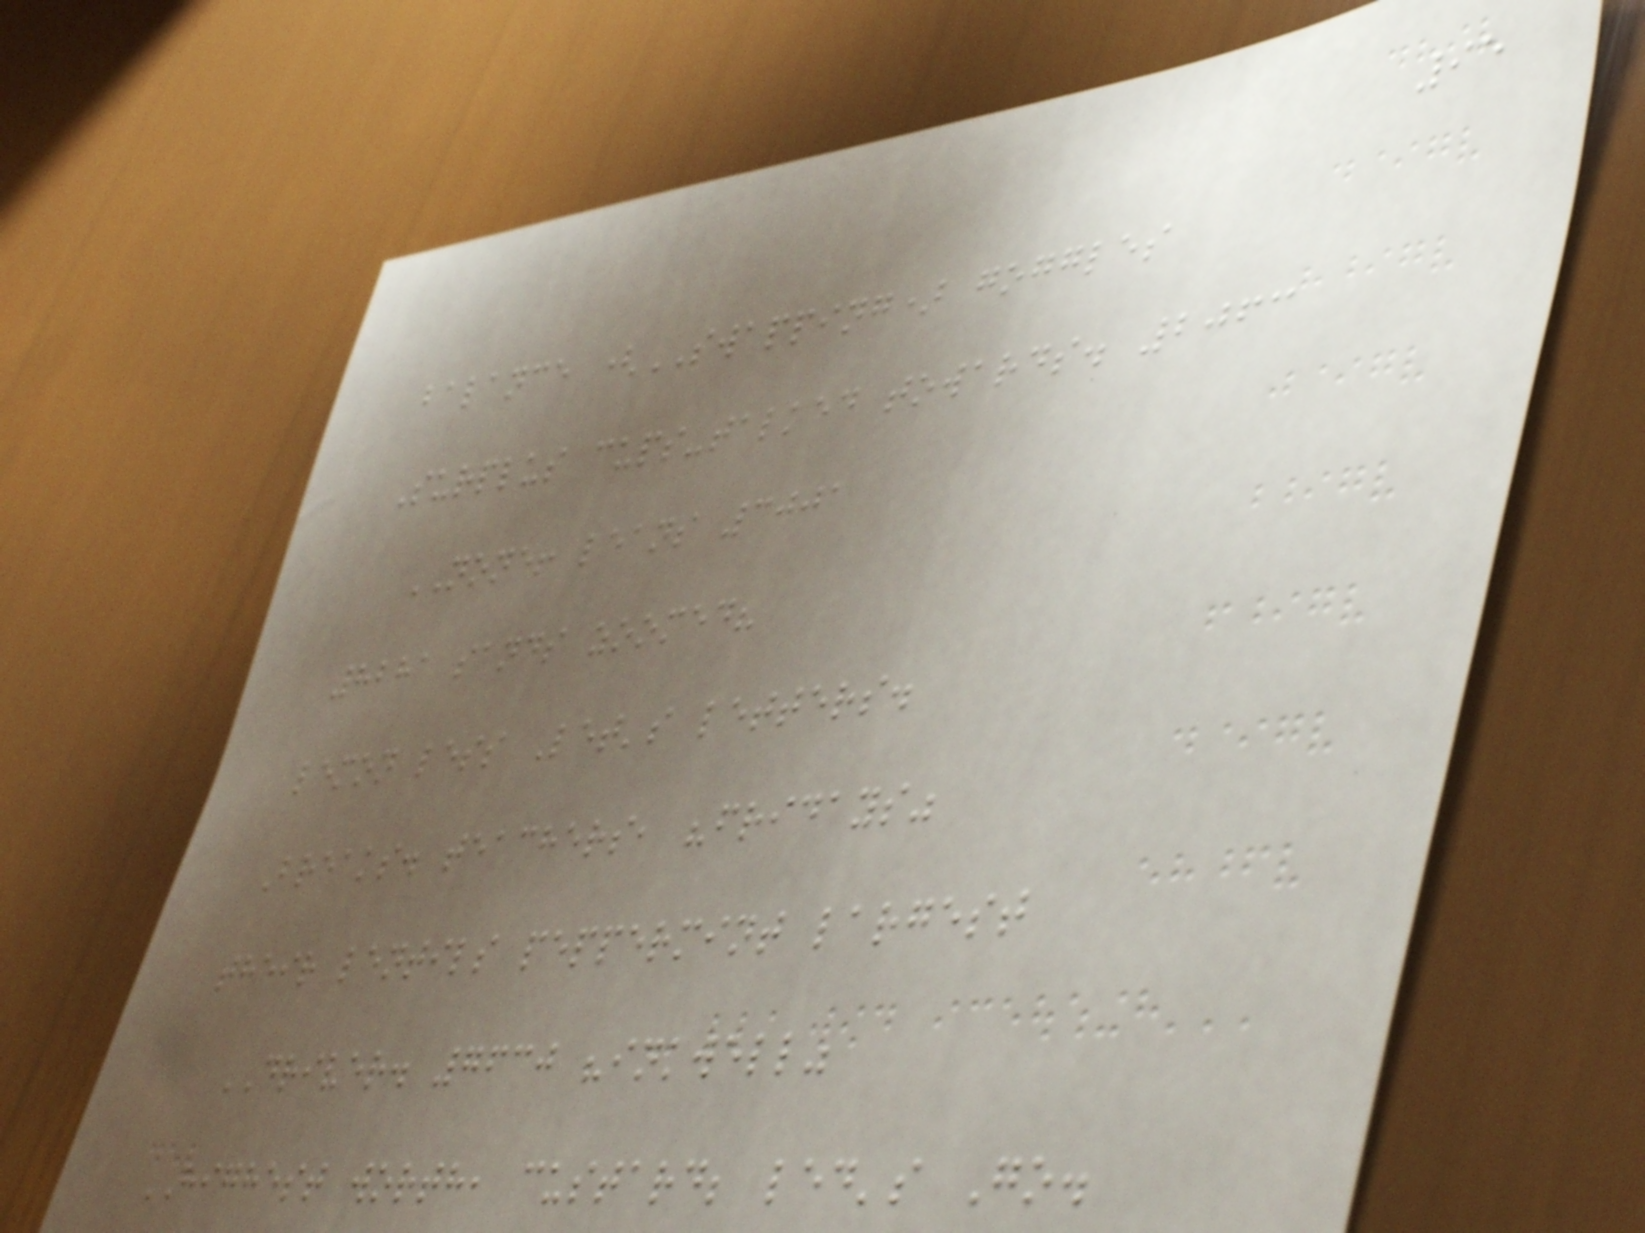95
balance (SWAPPING) goggles
Surplus cups-talked towards. 2063
NONE! leans 3001
8281 sands zoomed?
lemon less Let's letters.
Breaks. teachers, "fridays"
their lentils peppermint largest
DRIVER. 7630 "inkwell"
HIGHEST worth, custard; led's Go.
